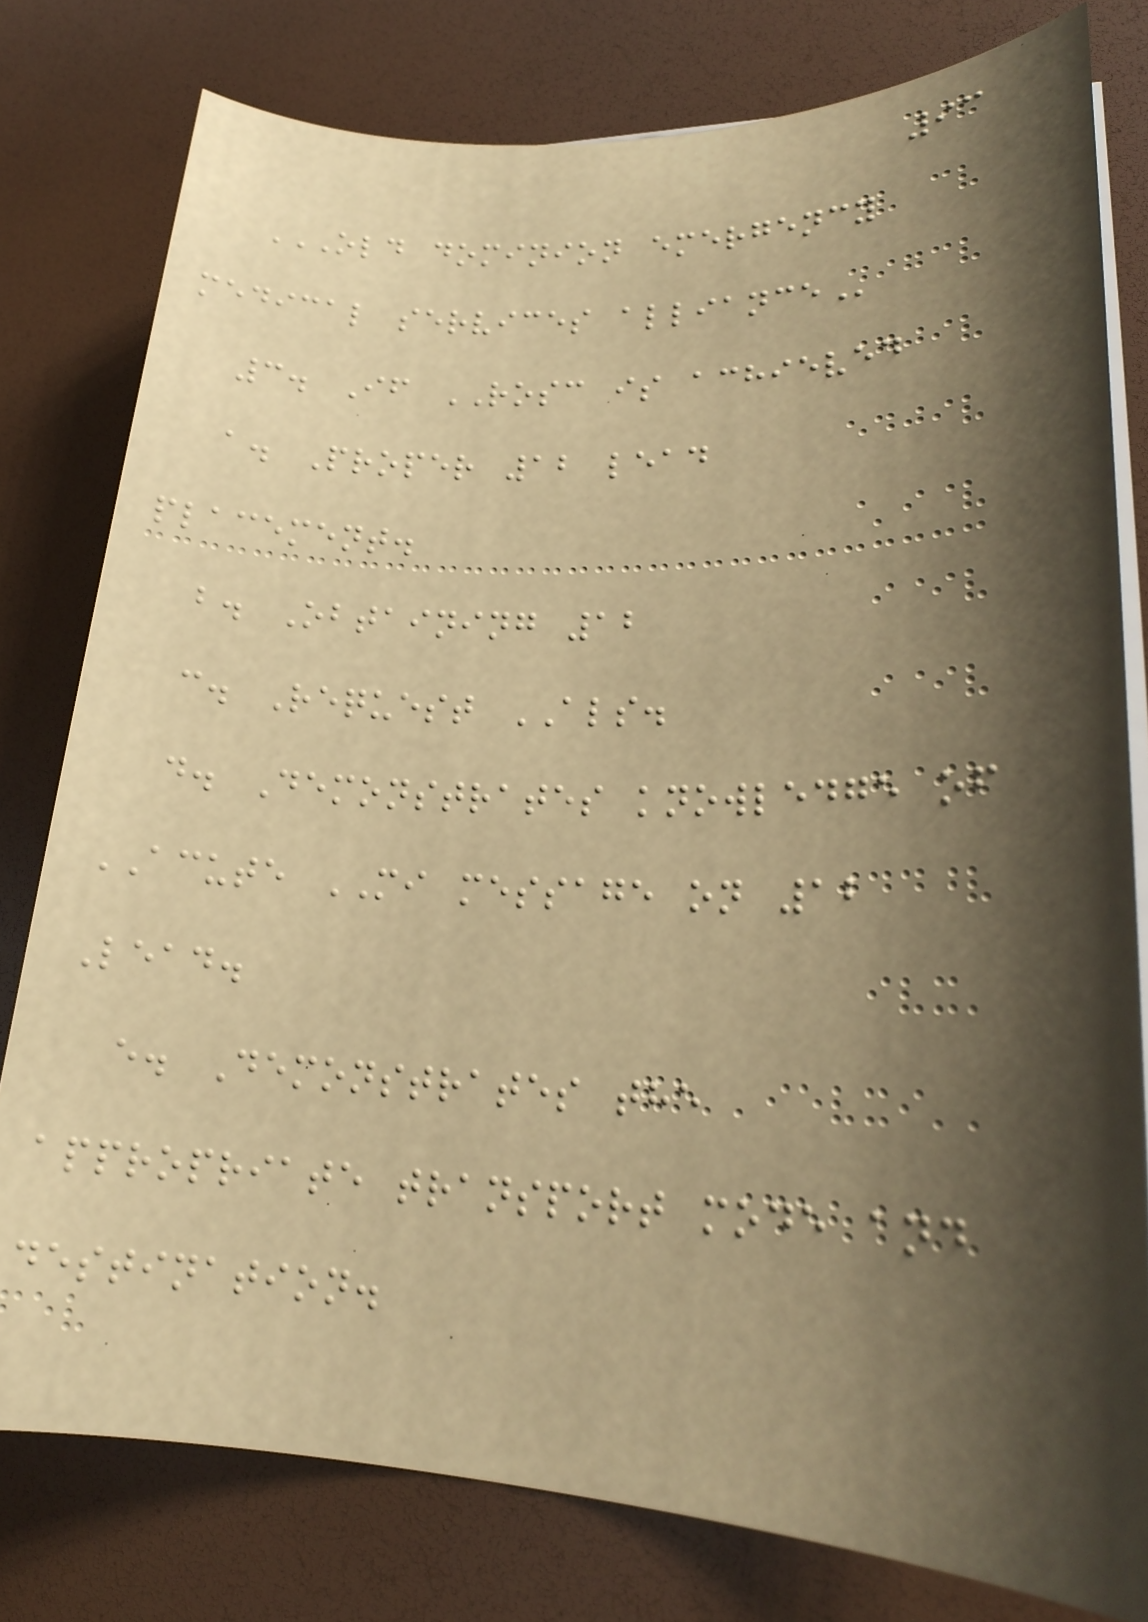93
OLD DOMINION EMERGENCY
MEDICAL SERVICES ALLIANCE
3. If ROSC is achieved
a. Proper 12 lead
placement.
b. Obtaining 12
c. Request ALS.
d. Demonstrates knowledge of
ACUTE MI message on 12
Lead.
e. Demonstrates the
appropriate transport mode and
destination.
